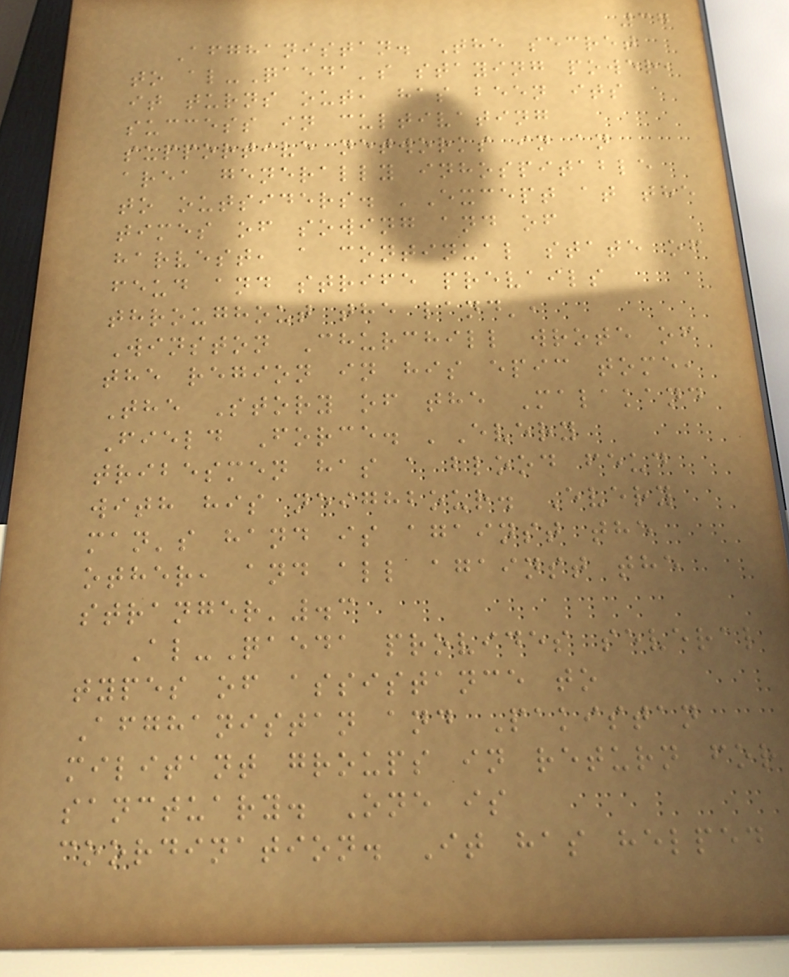37
Afghanistan. The secret
to al-Qaeda's staying power,
it turns out, has been its
success in cultivating
supportive networks in an
area generally inhospitable
to outsiders. 'Except at the
times of sowing and of
harvest, a continual state of
feud and strife prevails
throughout the land',
Winston Churchill wrote of
the region in his epic tome,
The Story of the Malakand
Field Force. 'Every
tribesmen has a blood feud
with his neighbour. Every
man's hand is against the
other, and all against the
stranger'.3
Al-Qaeda provides several
types of assistance to
Afghanistan and Pakistan
militant groups in return for
sanctuary. One is
coordination. It has helped
